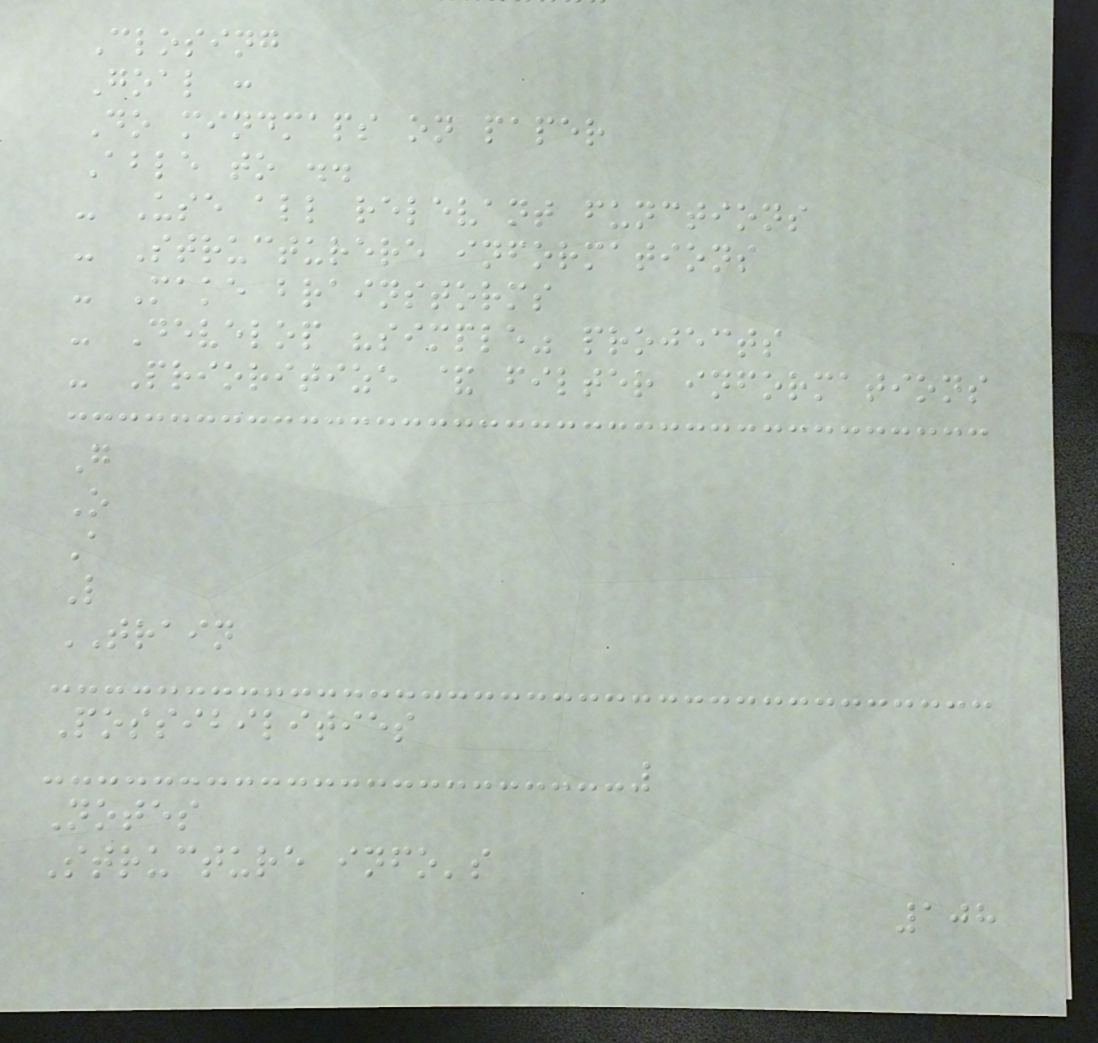Closing
Goal :
Do mindmaps on paper
Able to ..
- Use all relevant functions
- Structurere informations
- Make brainstorms
- Develop "simple" projects
- Prioritize & filter informations
G
O
A
L
TRAIN
Possibilities
Notes
Structure info's
108
